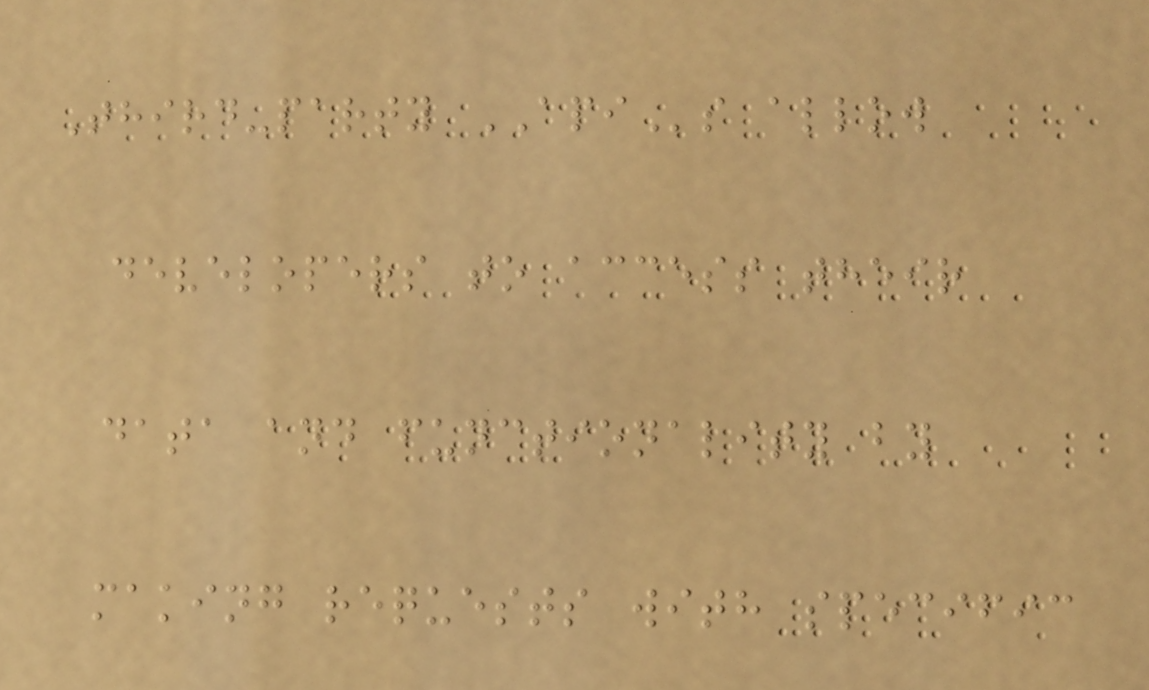Third-party APIs allow
developers to access their
data and functionality by
making requests with specific
